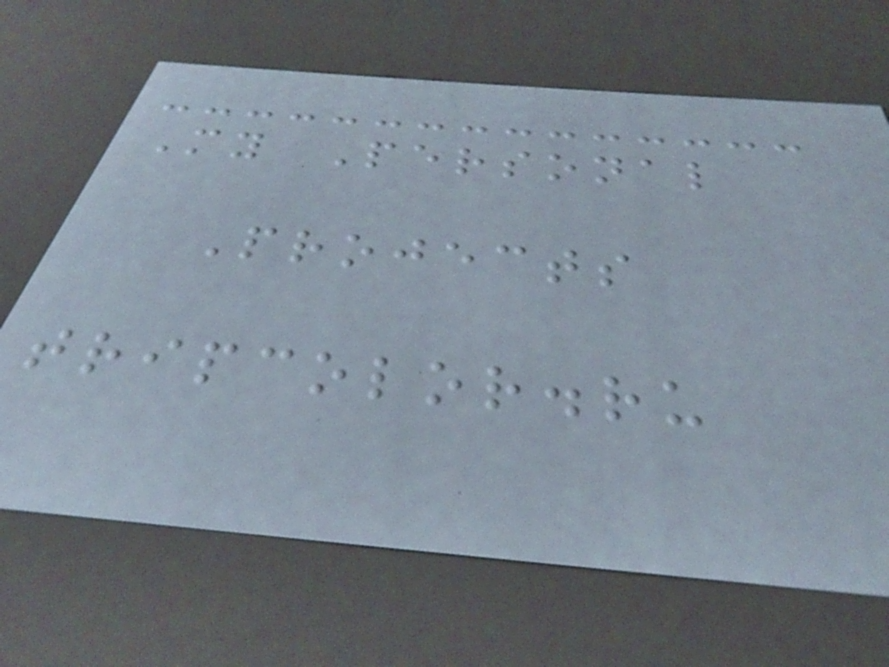My Personal
Projects
tripcolor.ru
